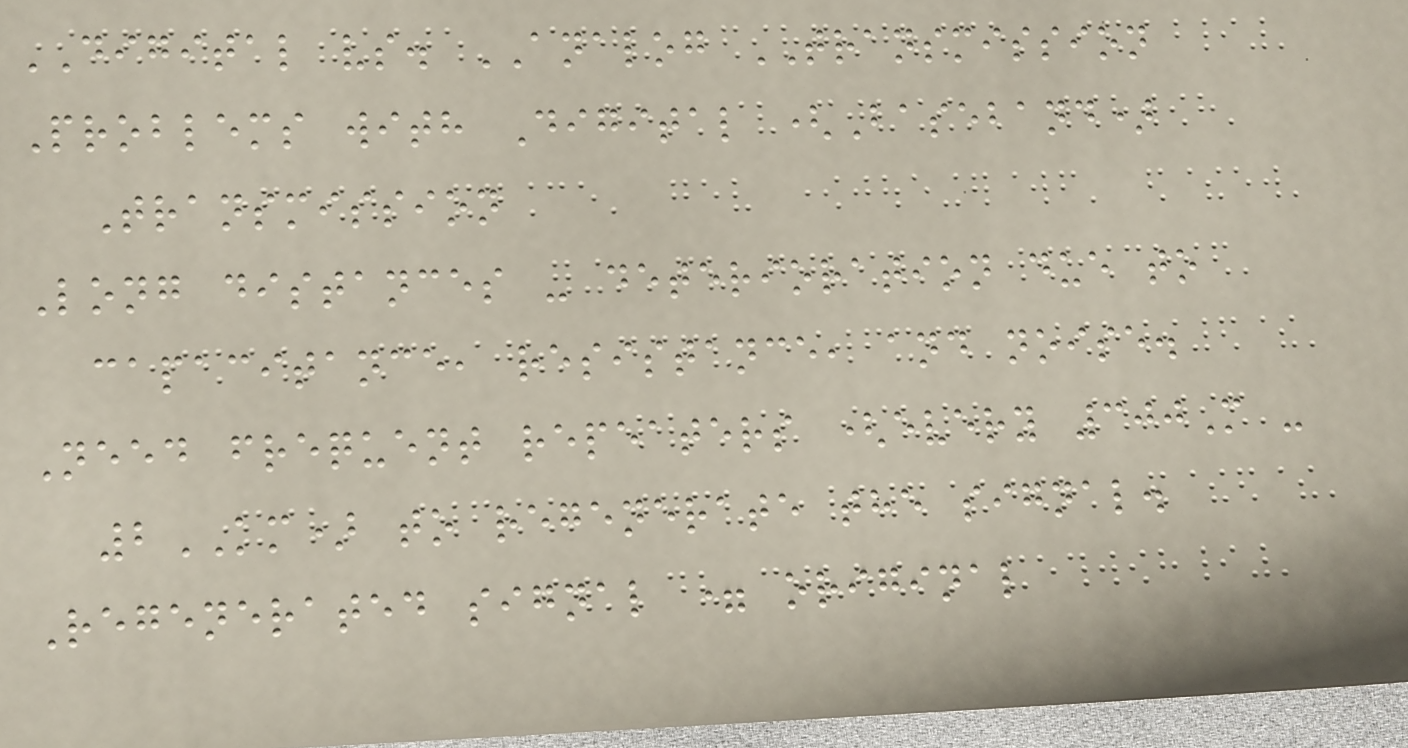DIGITAL vs. ANALOG TRANSMISSION
Problems with Digital (Baseband)
Transmission
Long distances - deterioration due to
capacitance, resistance, and noise.
Need frequent repeaters (every 300M -
2KM) to regenerate the signal.
Regenerated signal = original
